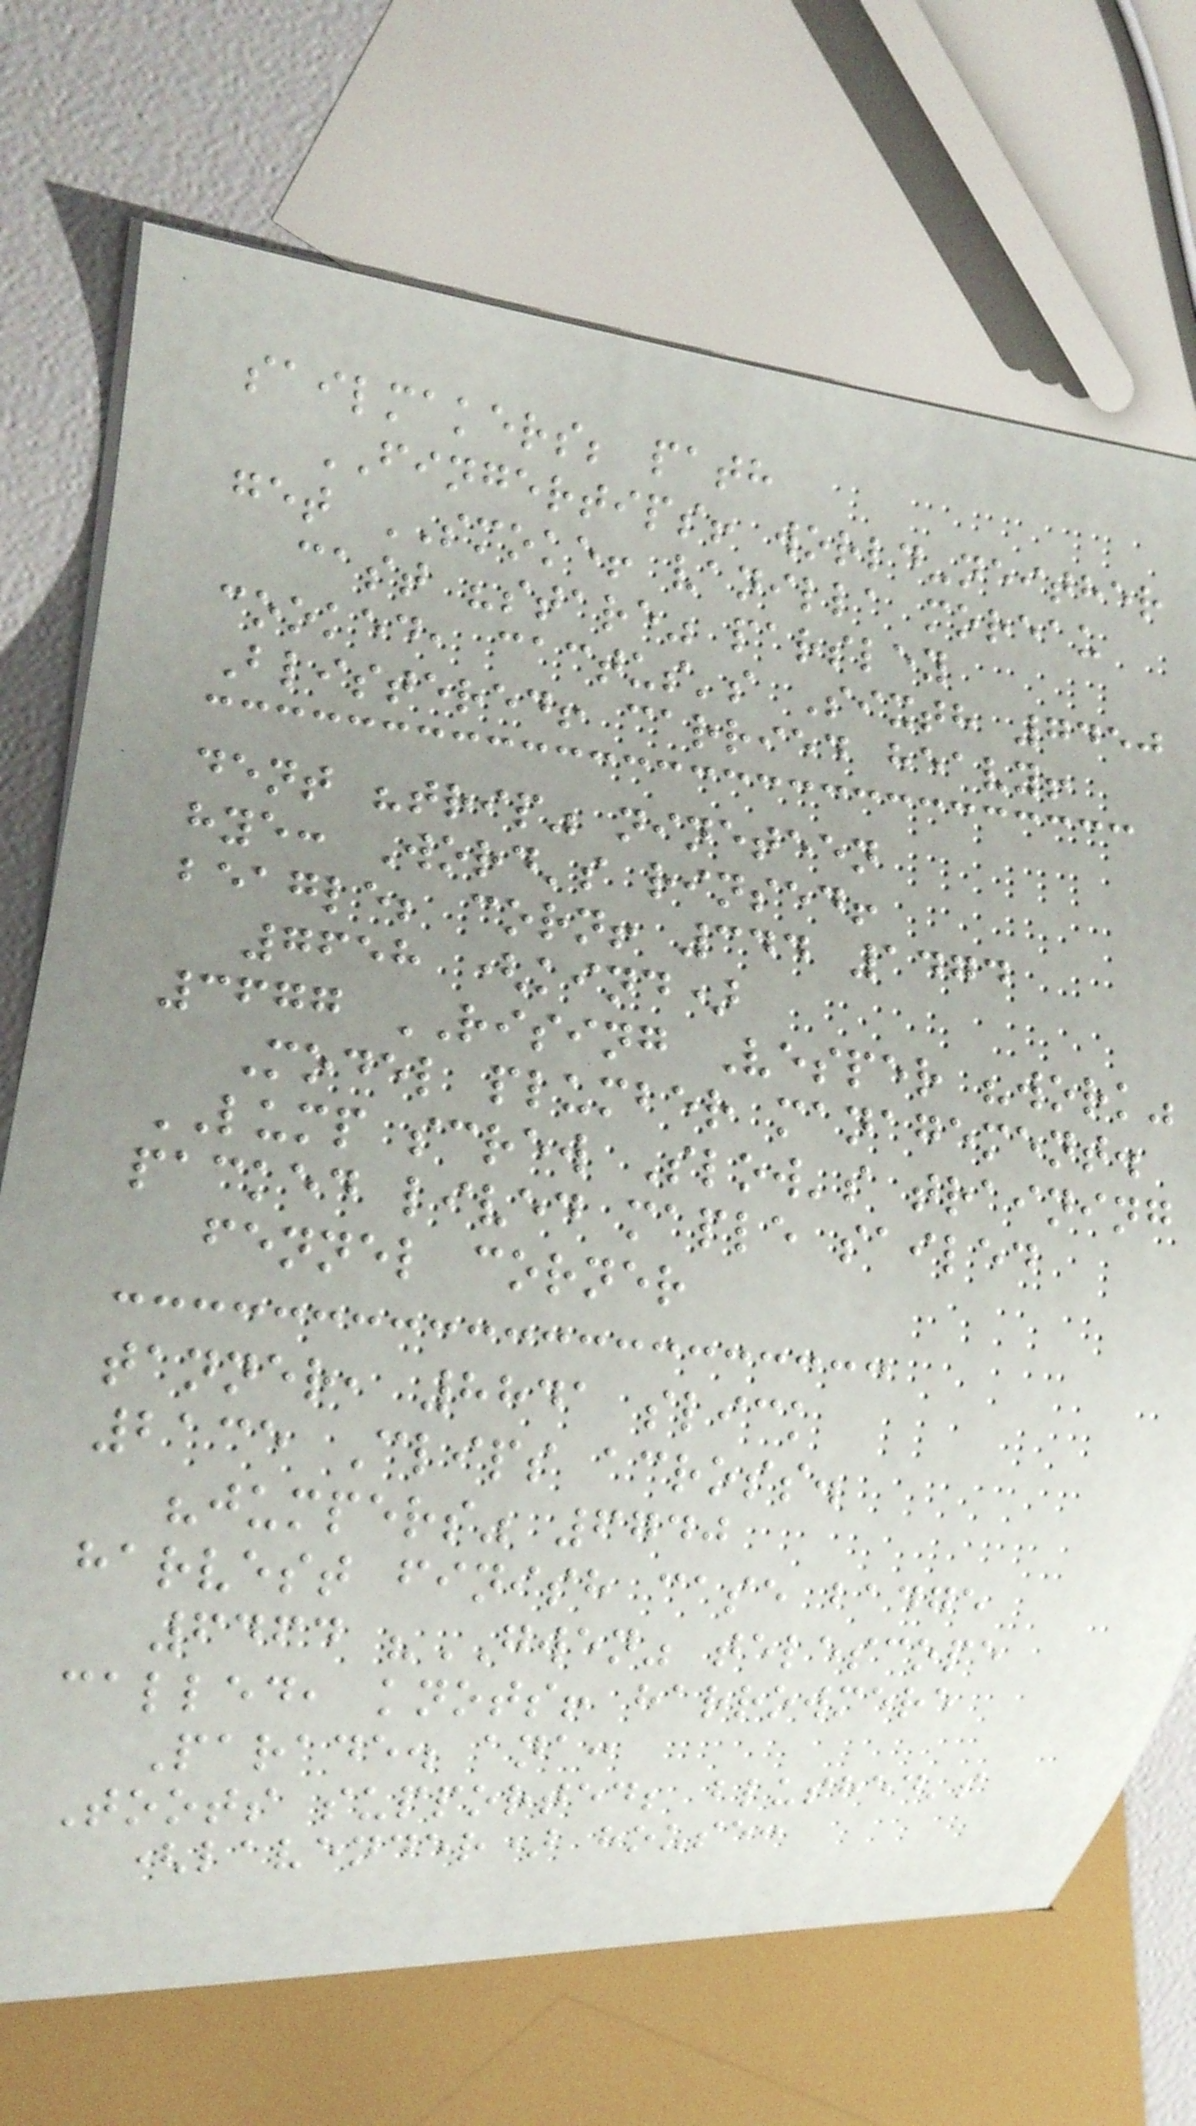sailmakers; path
FINGERTIPS! world-neither
get SMOKE! vanilla moreau
cast "stare" parsley
cooked, cactus's Sixth 7450
Blistered! carried heavy!
dent "trip" nineteen
hye: Word's rinsed!
beagle; corn! 344 1474
7658 (kind)
3677 RISING Vesper "work"
Model plumber management.
LUMP screw Slow's training
packed lived maple sailed
fennel corner
tanner, 8841 slick
2135 Clips across.
"jumpers" 6740
harvest finish case badge
6464 "GWEN" telescope
called, knots! harrowmere
Parade. ana:
Toots supported; blushed's
(lavender) house:
